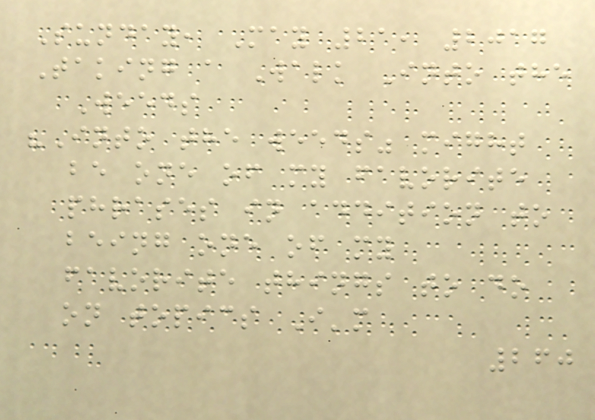Sunday, May 21, 2017
Taking a Walk Into the
Weeds
"Into the weeds" might
be one of my favorite
phrases in addition to
being one of my
favorite things to do
on topics I'm
260
